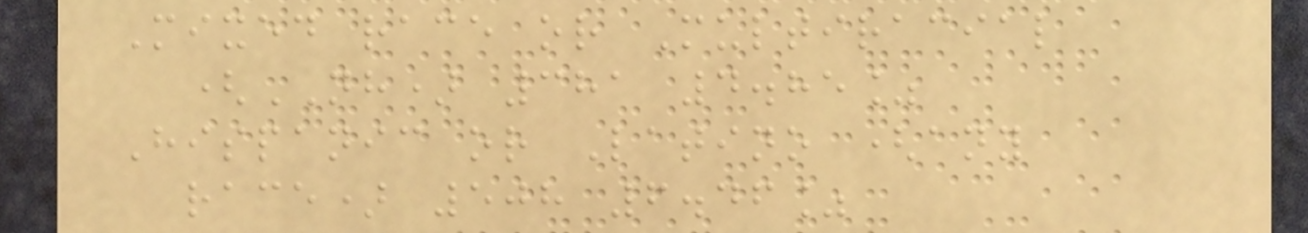Mixed race or Multiracial
(NH) 381 4.85%
Hispanic or Latino (any
race) 508 6.46%
